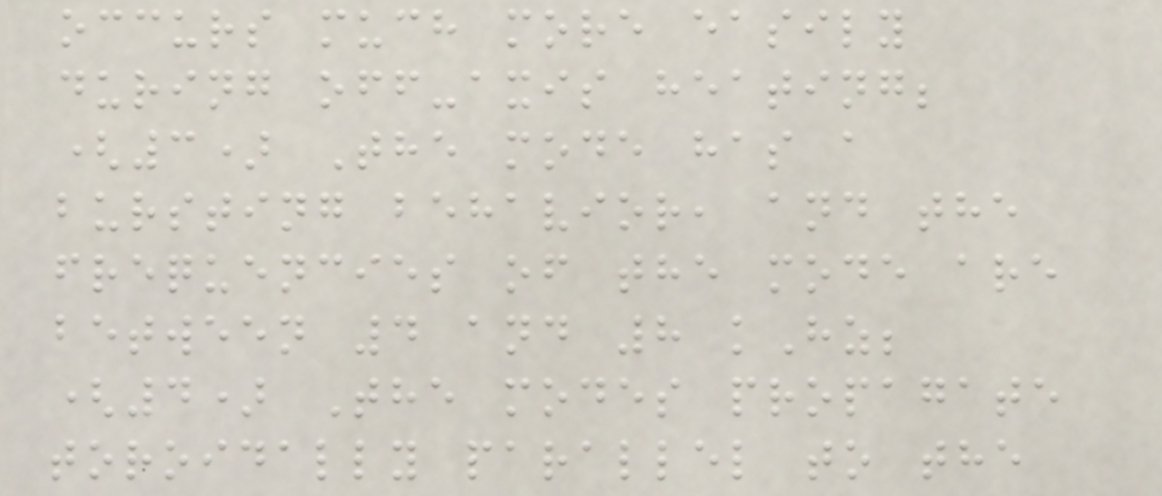occurs much more easily
during off-axis heating;
(3) The mode has a
bursting behavior, and the
frequencies of the mode are
between 4 and 8 kHz;
(4) The modes propagate
toroidally parallel to the
